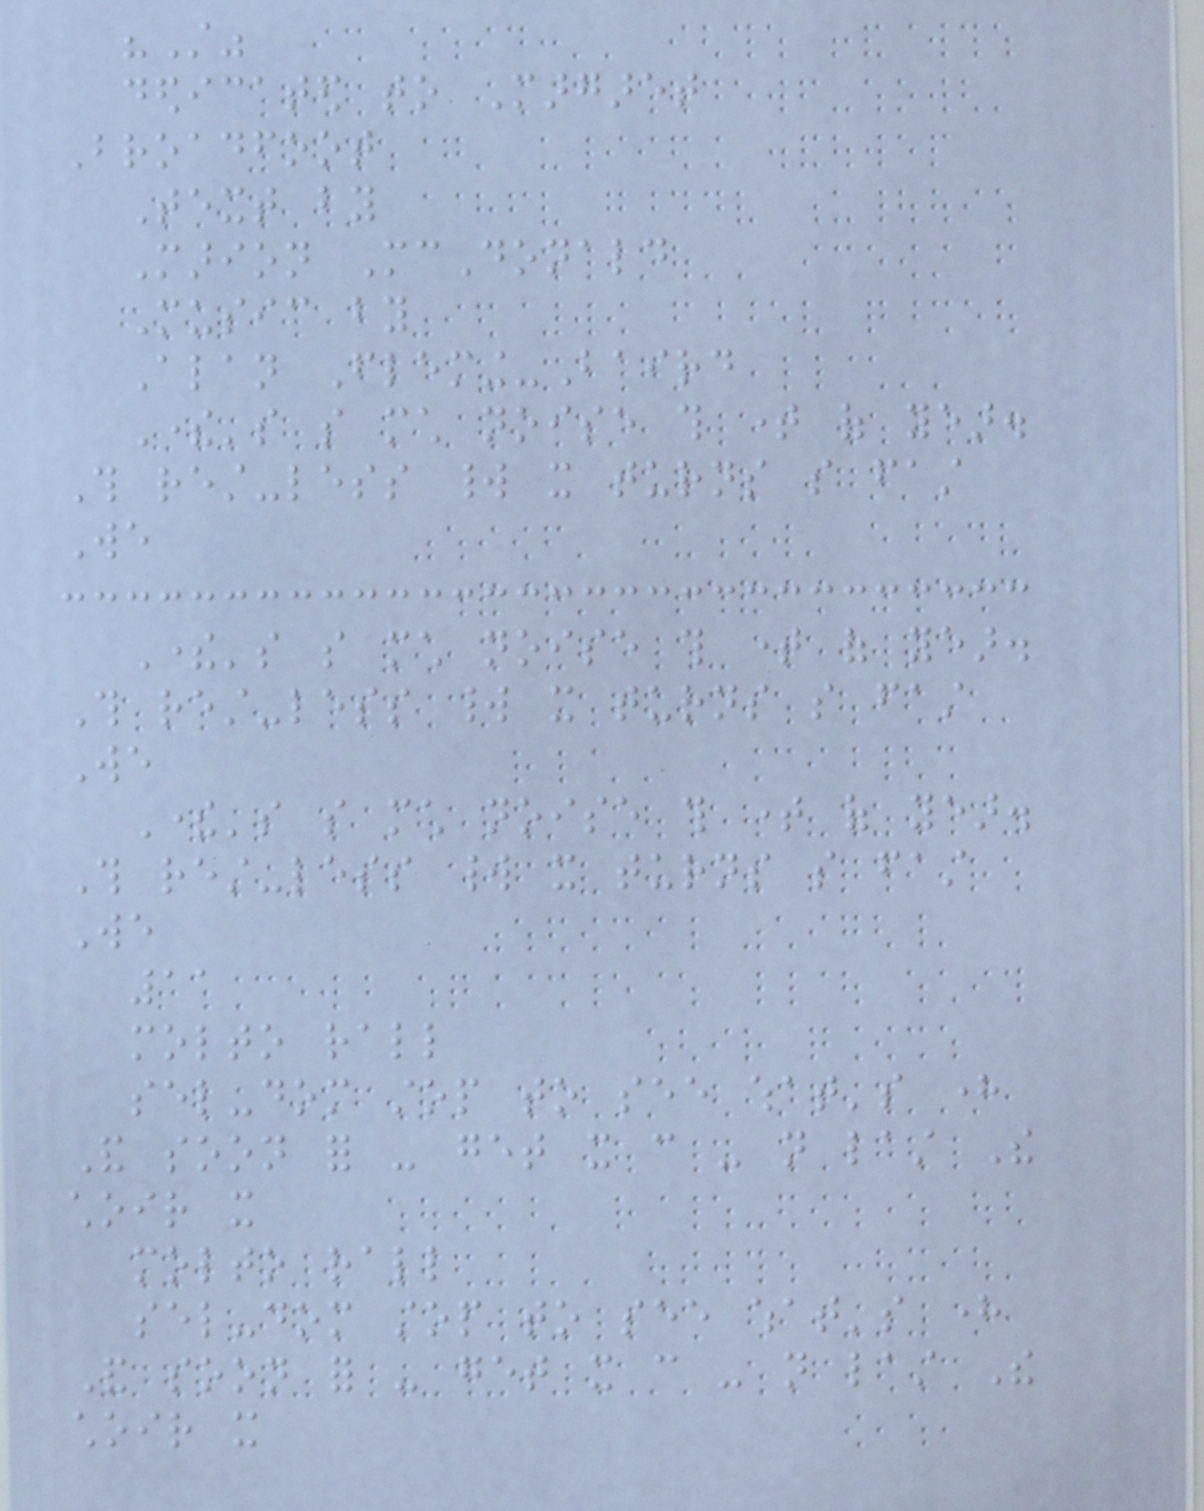"Still"
dedicated to Margaret
Broadfoot
Text by
Marion McDonald
Music by
Alan Fleming-Baird
There's so much noise this time of year.
This rest-less world it turns so fast
We
There's so much noise this time of year.
This rest-less world it turns so fast
We
There's so much noise this time of year.
This rest-less world it turns so fast
We
11
molto rall
sel-dom stop to see what's here
And soon for - get it can - not last The
choir it
molto rall
sel-dom stop to see what's here
And soon for - get it can - not last The
choir it
